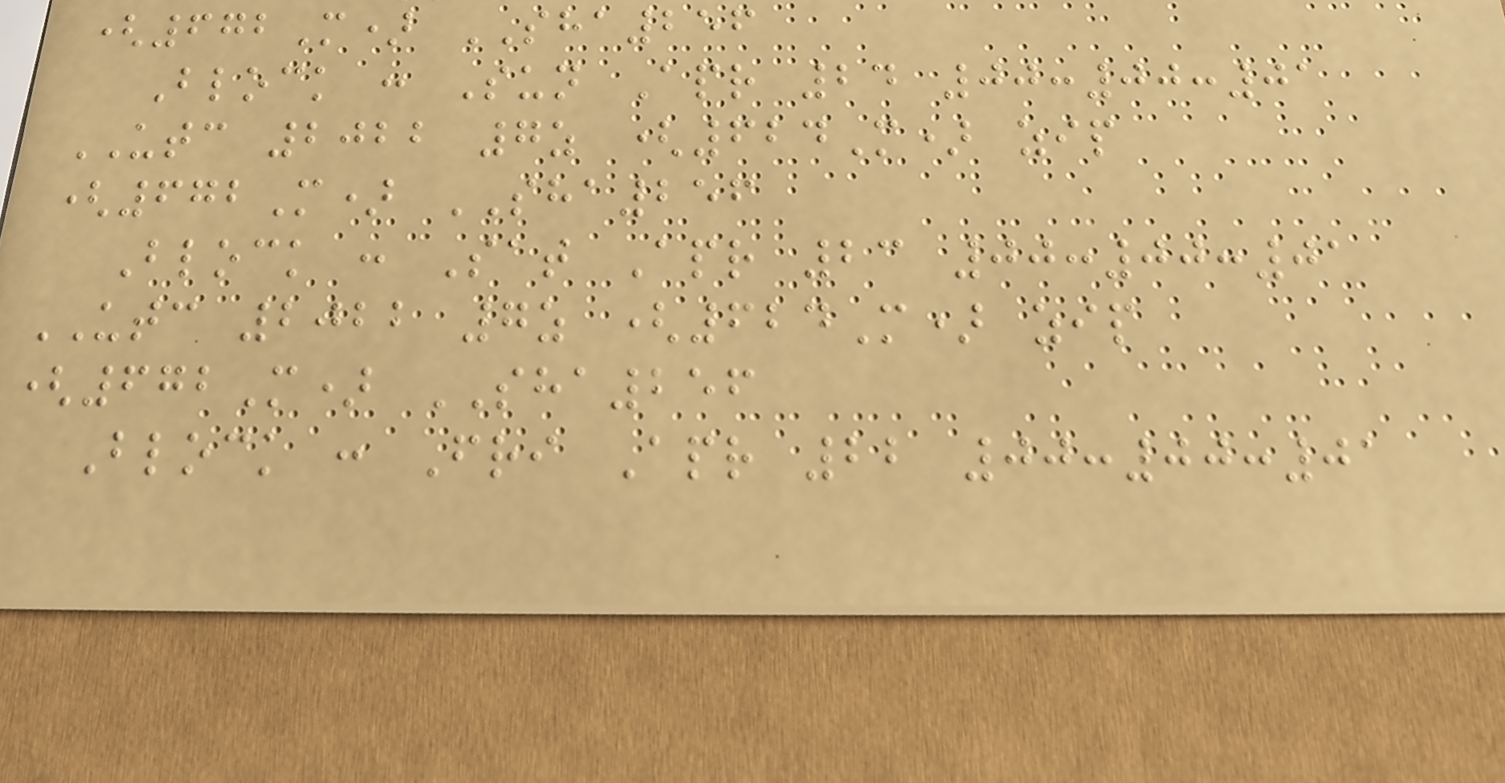(672M) SHA256
Block : Sun Apr 24 00:00:01
UTC 2022 7z (624M) zip
(672M) SHA256
Block : Sat Apr 23 00:00:01
UTC 2022 7z (624M) zip
(672M) SHA256
Block : Fri Apr 22 00:00:01
